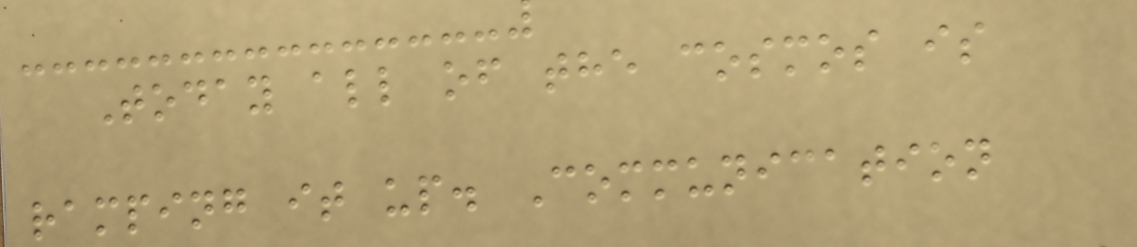Today all of the cosmos is
ramping it up. Communication
